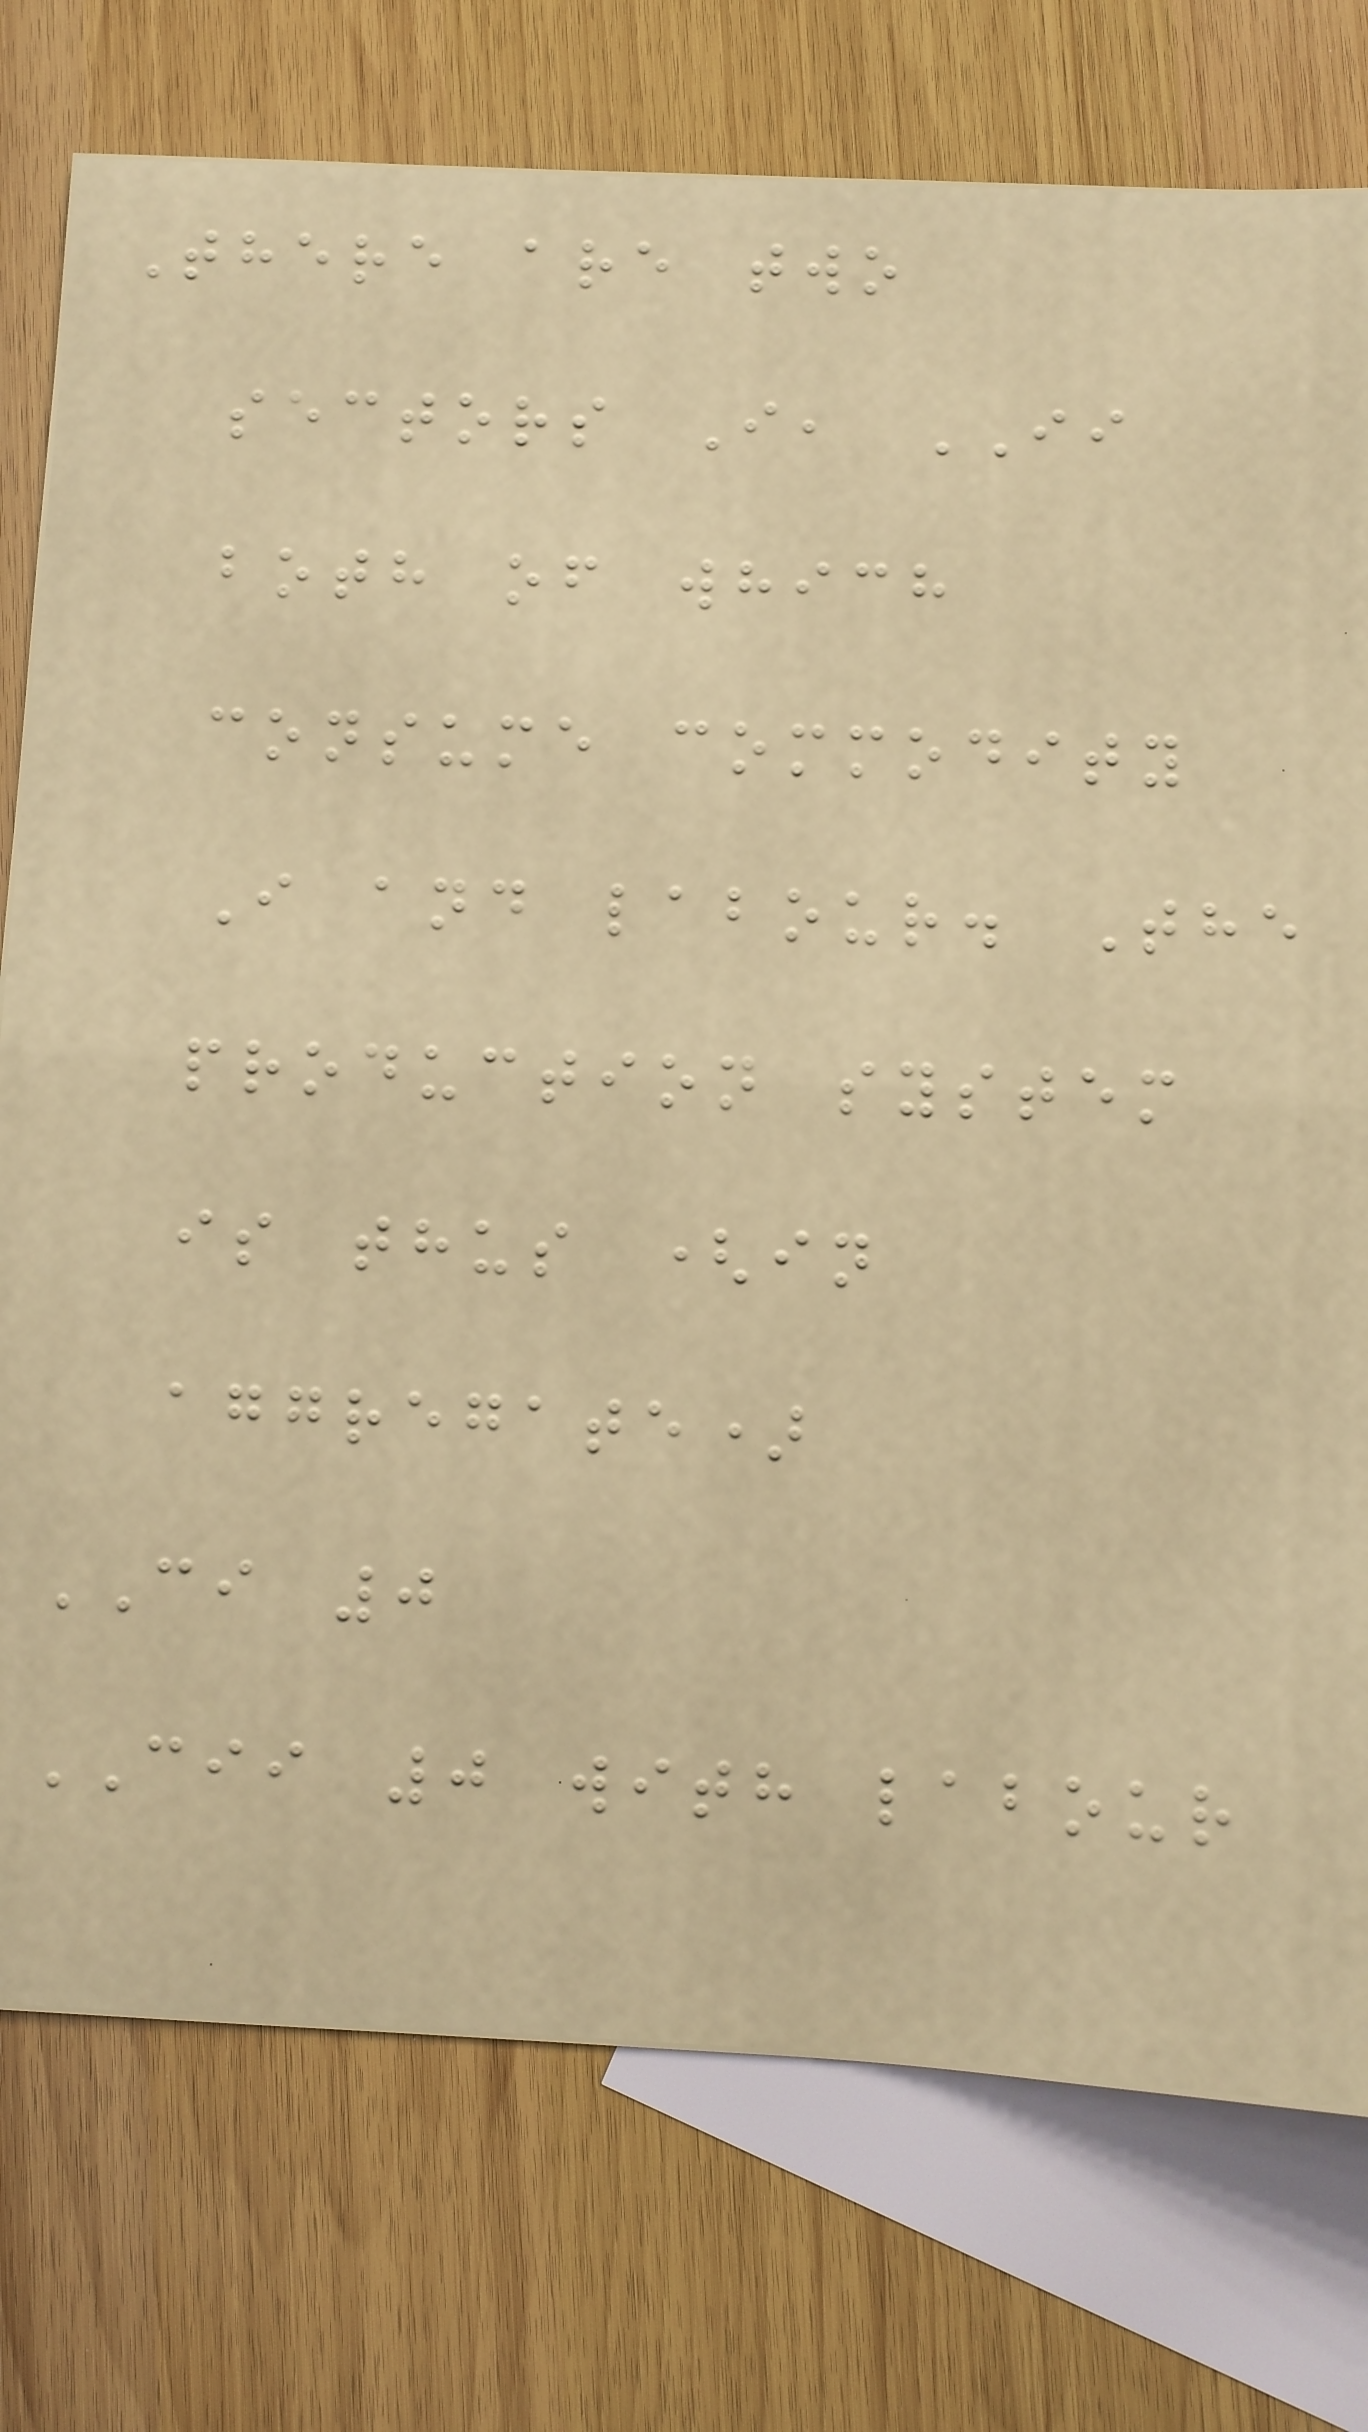There are two
sectors I, II
both of which
consume commodity
I and labour. The
production system
is thus (in
aggregate)
CI 0
CII 0 with labour
